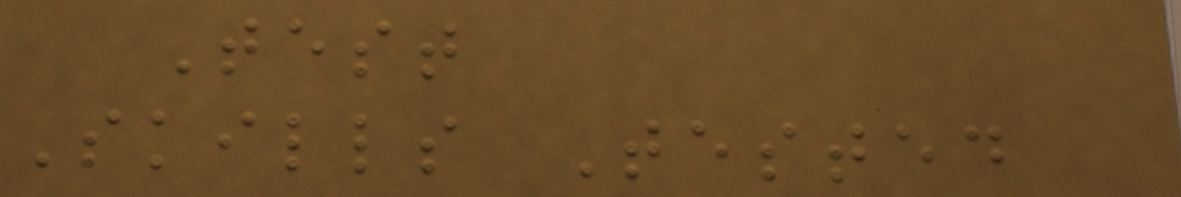Test
Skills Tested
